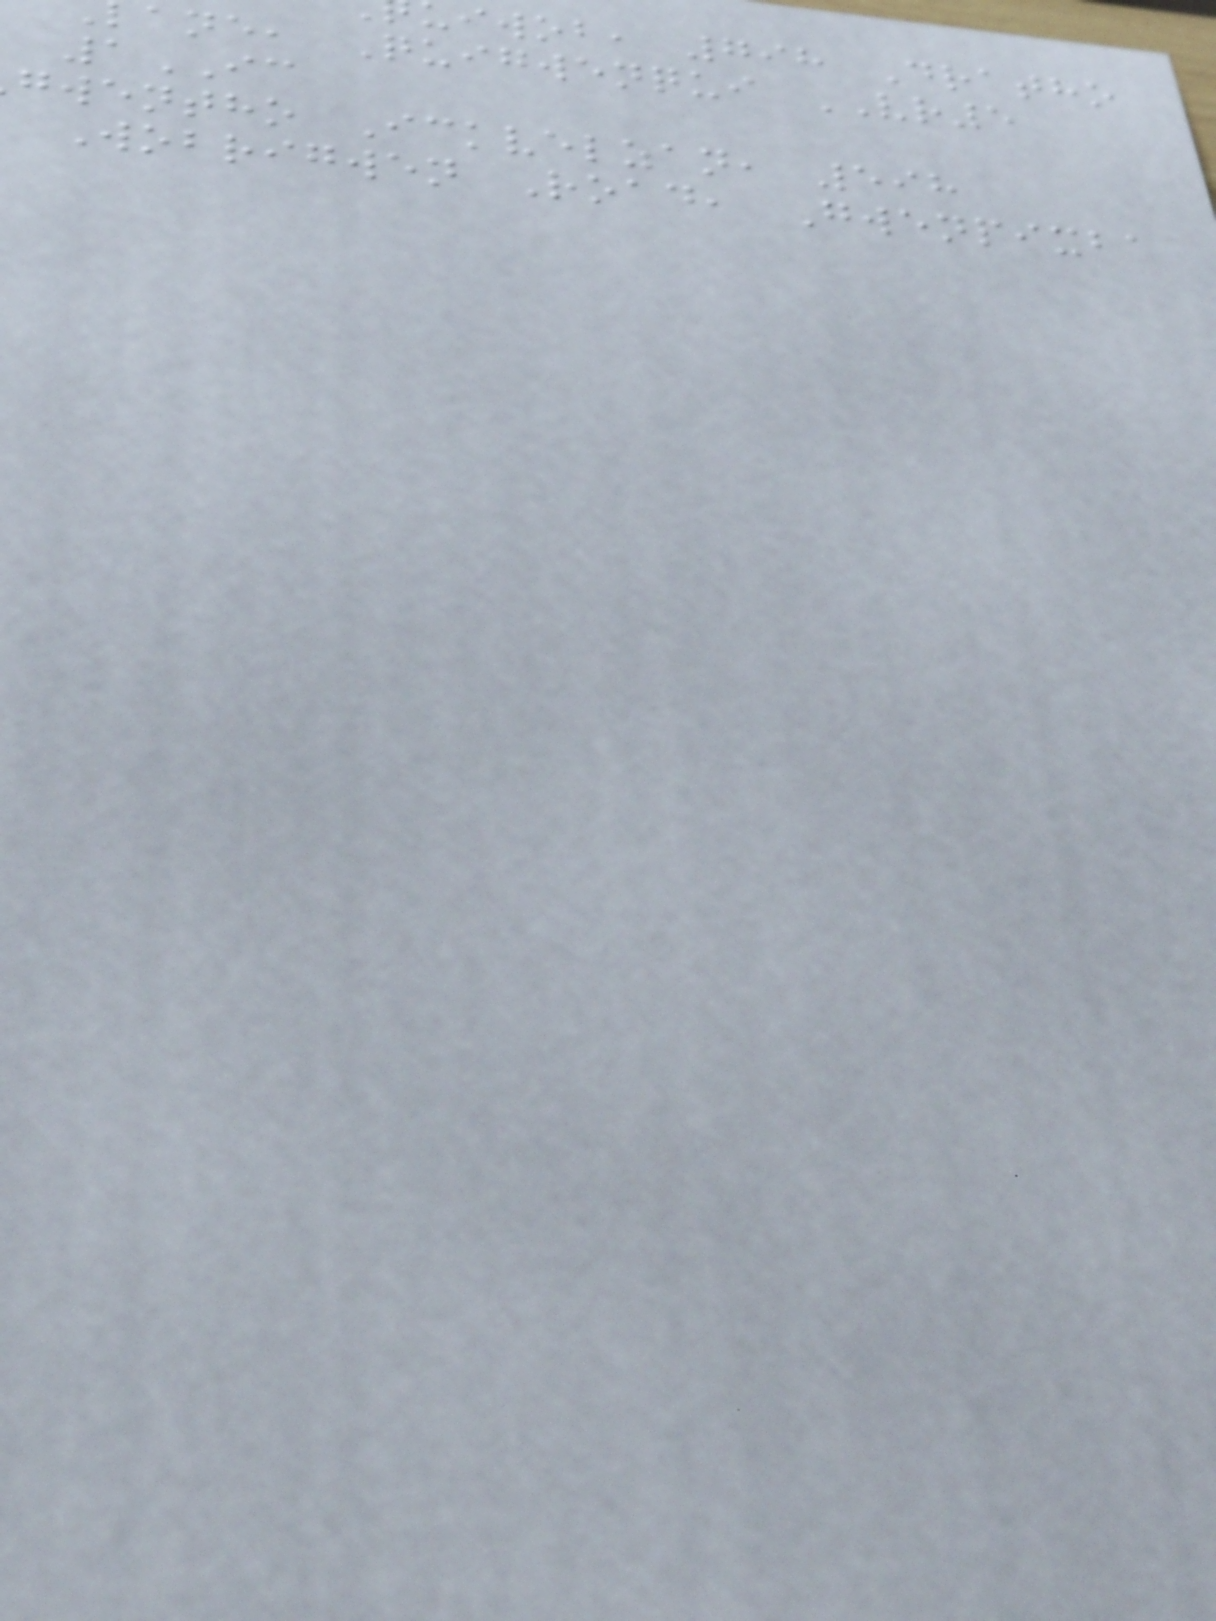iwob, 798 Dratho
ane, Quigwenqui VR5
1IC
gwentho Ickvelzan, 598
Wobrigwen Road, Gwenpixba
